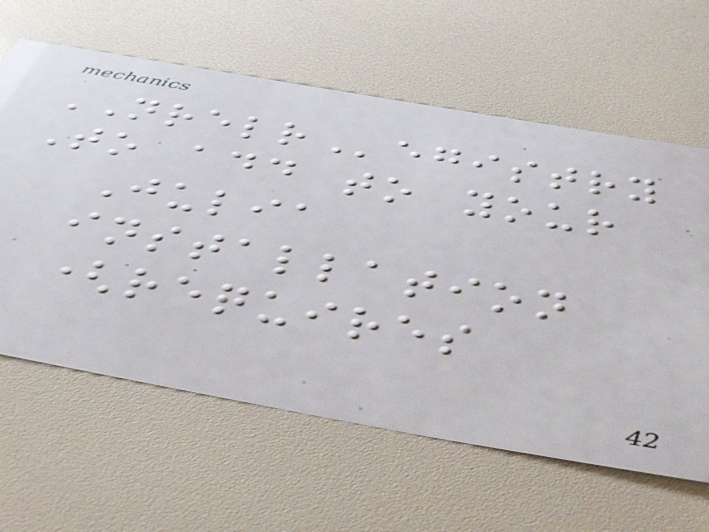NRELRegistry
To add to your
Julia
installation
(requires
